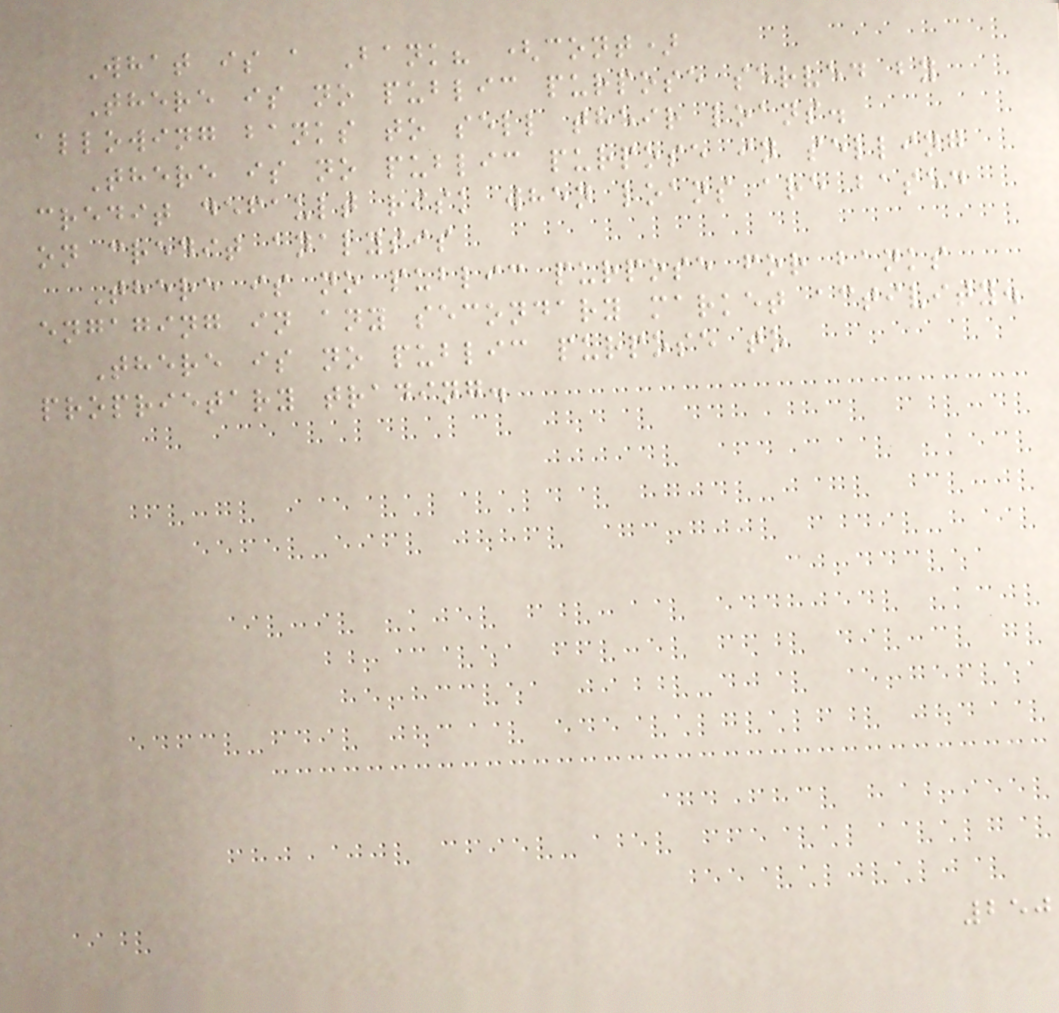What is a Bank? (cont)
There is no public purpose served by
allowing banks to sell their loans.
There is no public purpose in selling
credit default risk when loans are based
on credit analysis
There is no public purpose for banks
engaging in any secondary market activity.
There is no public purpose to
proprietary trading.
250
